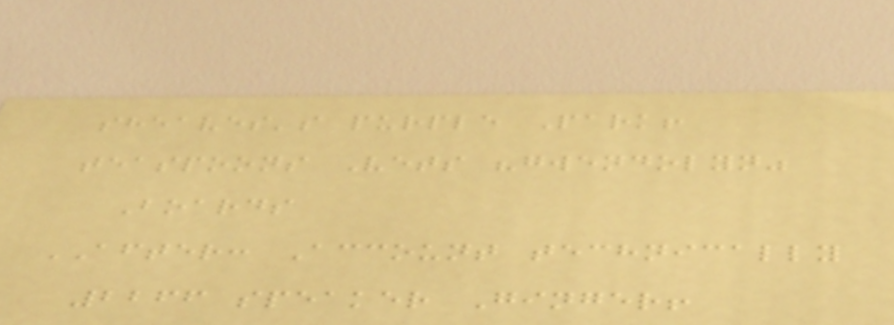sheaves's purple Park!
teaspoons Vets "gwendolyn"
Boards
AFTER: Account technically
2266 speaker Ginger!
